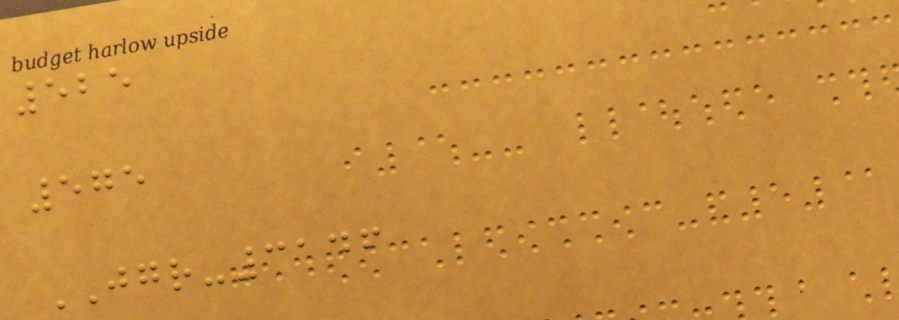525
575
JGR-3146
